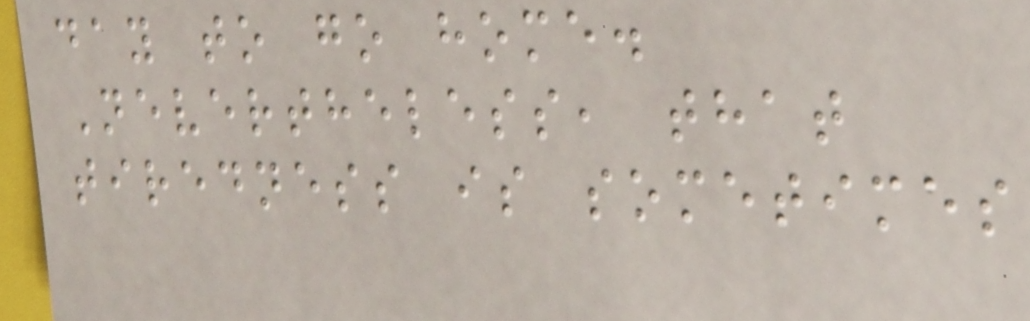day to go home.
Nevertheless, that
tiredness is sometimes
